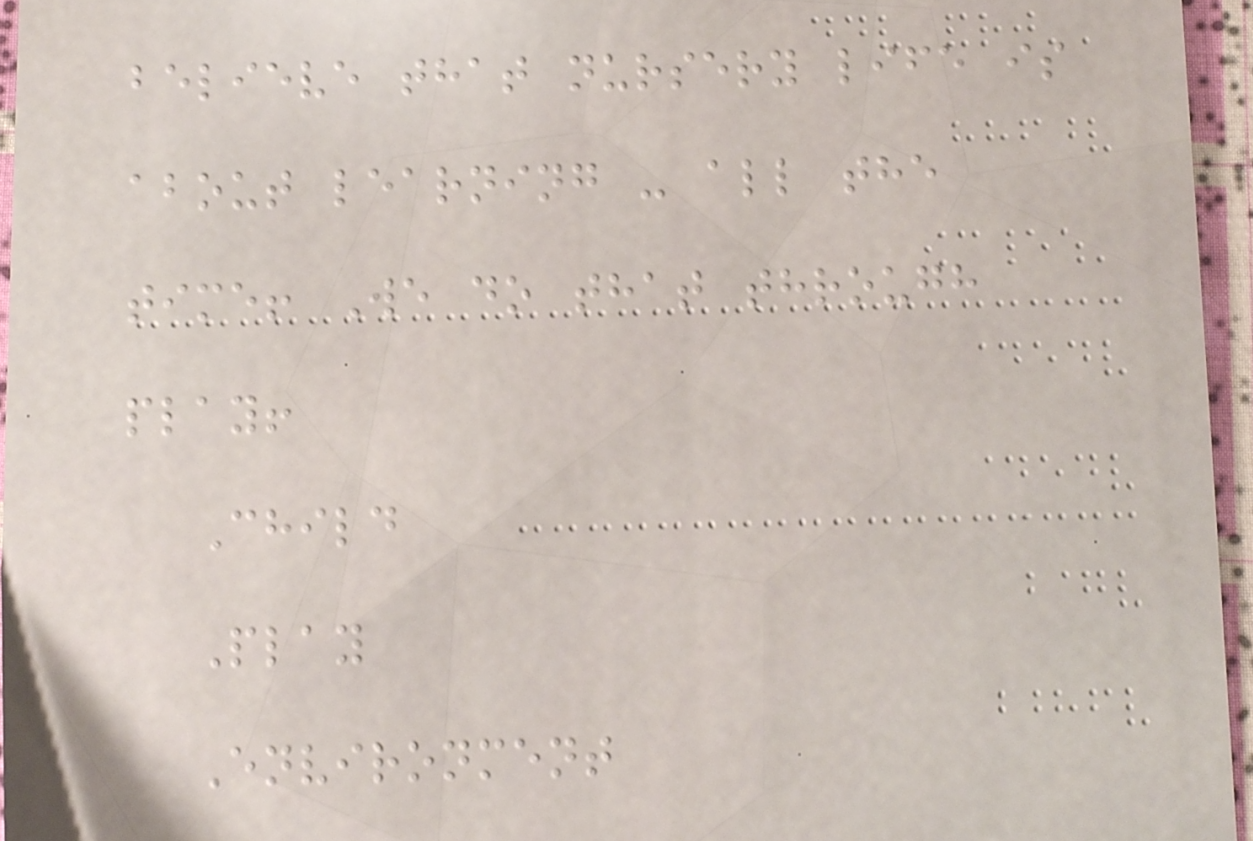believe that nursery life is
about learning - all the
time! We do that through
play!
Child
Play
Environment
